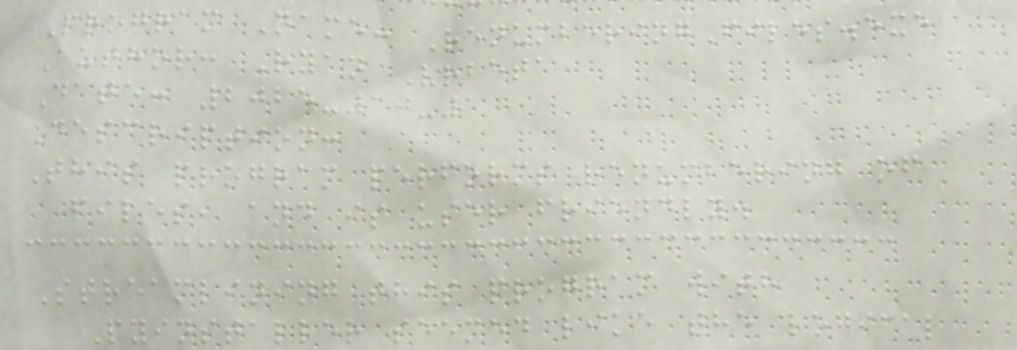Program Name: RenumberingFiles.exe
Author: Ryan Vrbeta
Date: 2025-10-1
Description:
This program performs renumbering of
files, and is user friendly.
Streamlining this program with
Pyinstaller seemed like the logical
